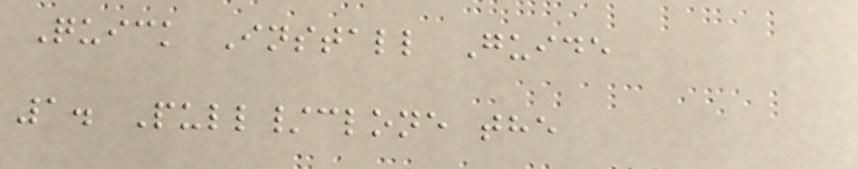Quick Install Guide
1. Pull/clone the
